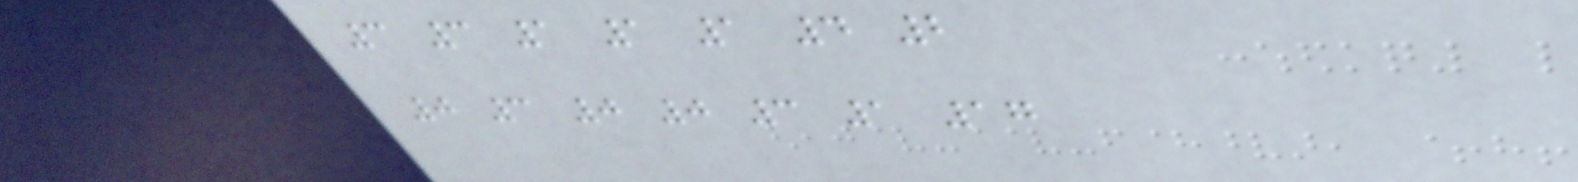3 3 1 1 1 4 2
0 3 0 0 3 1 17
